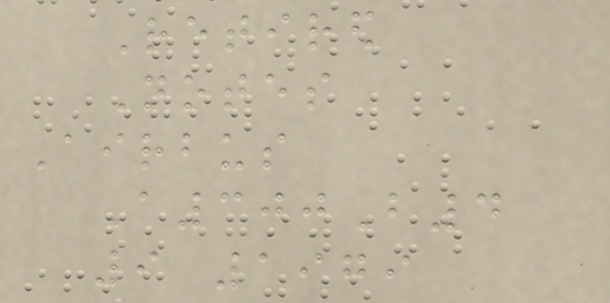Retired
Notes
Airbus
A300B4
9 1979
